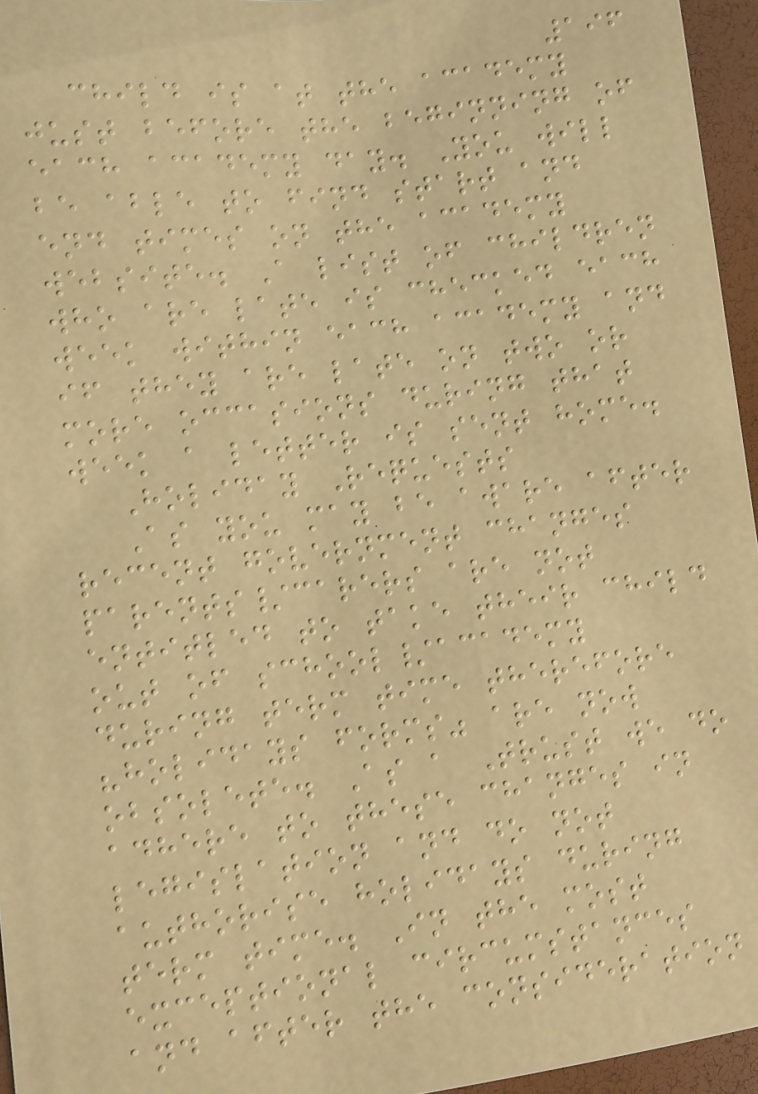196
child is at the academy
just before the beginning of
each academy day. You will
be able to find start and
end times on the academy
website. A list of children
who are late is checked each
week within each academy and
if they are late on two or
more occasions during that
week a letter is sent home.
Holiday Requests
As you may be aware after
recent government changes
parents/carers are not
entitled to take their child
out of school/academy
during term time therefore
"holidays forms" are now
obsolete. As a Trust we do
adhere to these changes in
legislation and do not
authorise holidays during
term time. In the most
exceptional circumstances
and after the consideration
